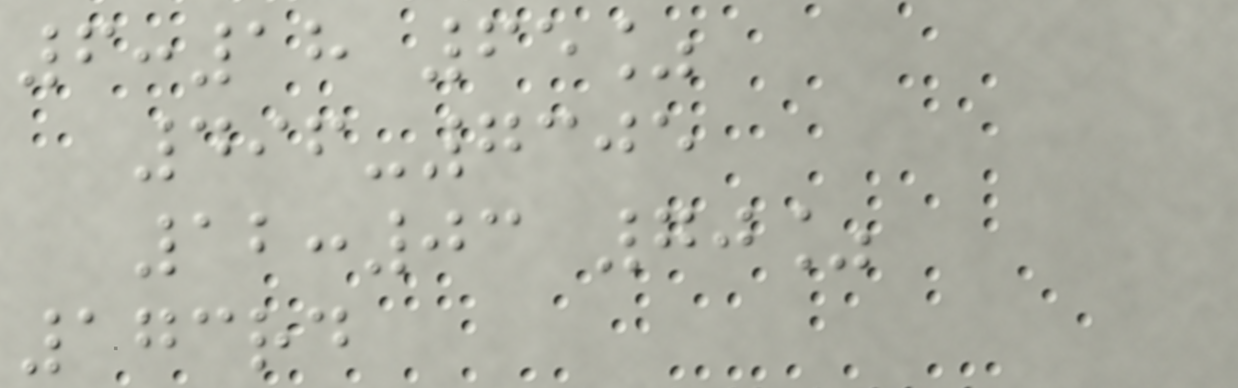6:18 65%
496-7305
12:03 70%
173rd
